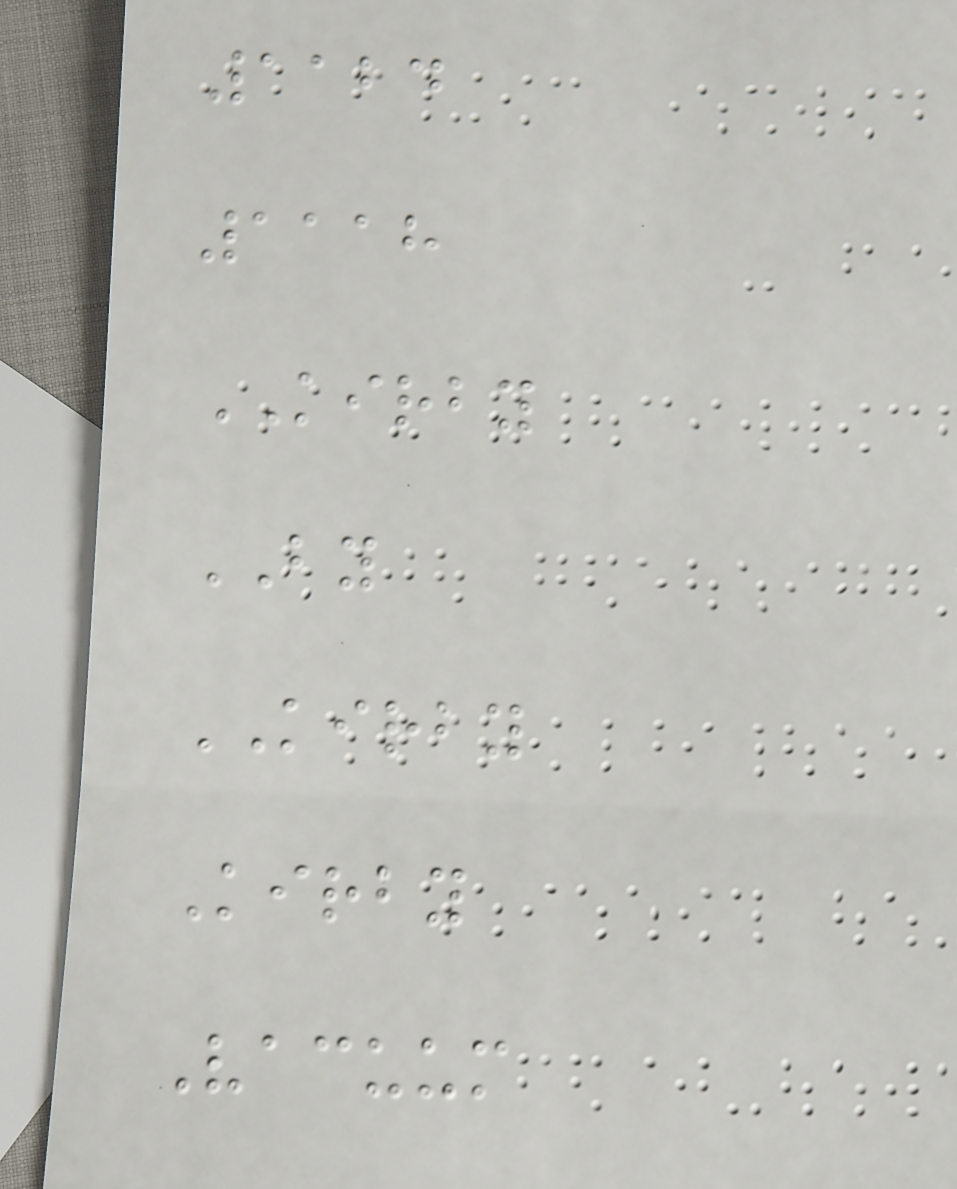1124
1118
KIRBY
BY
KIRBY
Kirby
Vacuum
